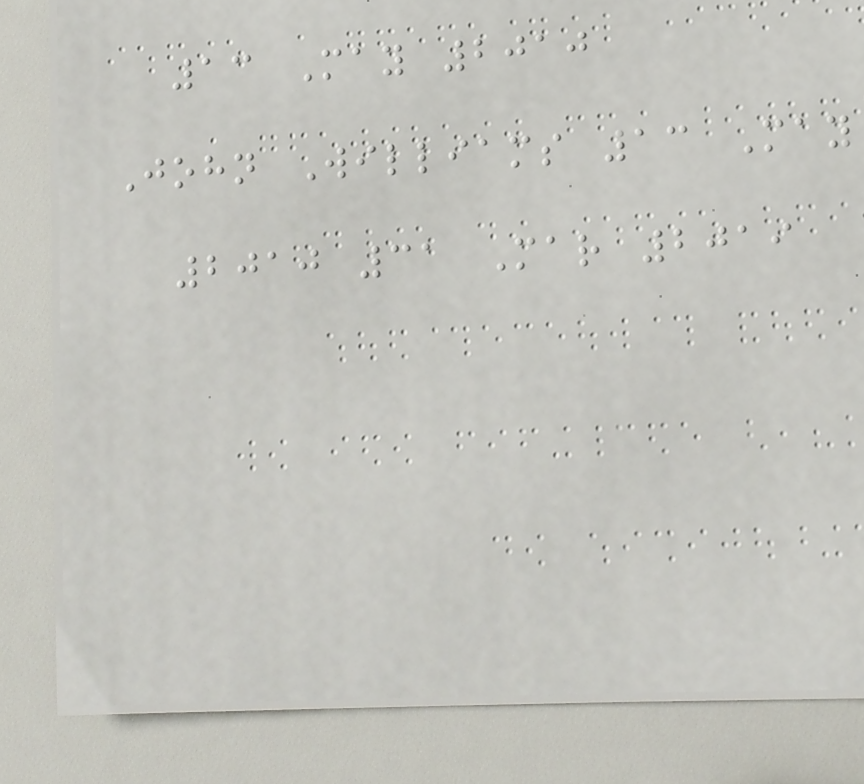13 May 2010
John Williams 13 May
2010 31 Mar 2019
